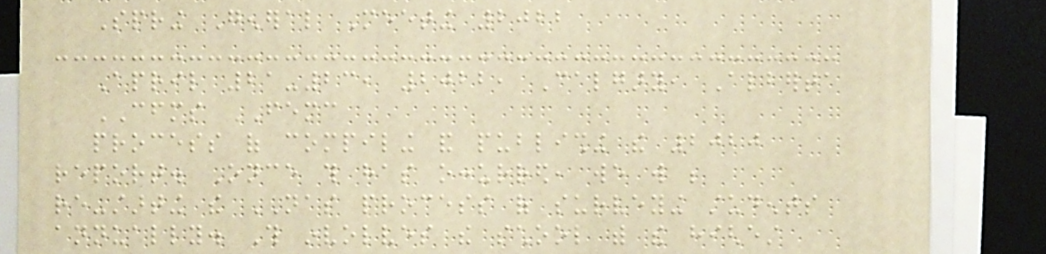Spring General Meeting 2022
April 21-23, 2022, Calgary, Alberta
CFMS FEMC
process of compiling and publishing the 2020
report. Once this has occurred, we will be
re-starting the NAS process of surveying students
annually. This involves the school with the highest
